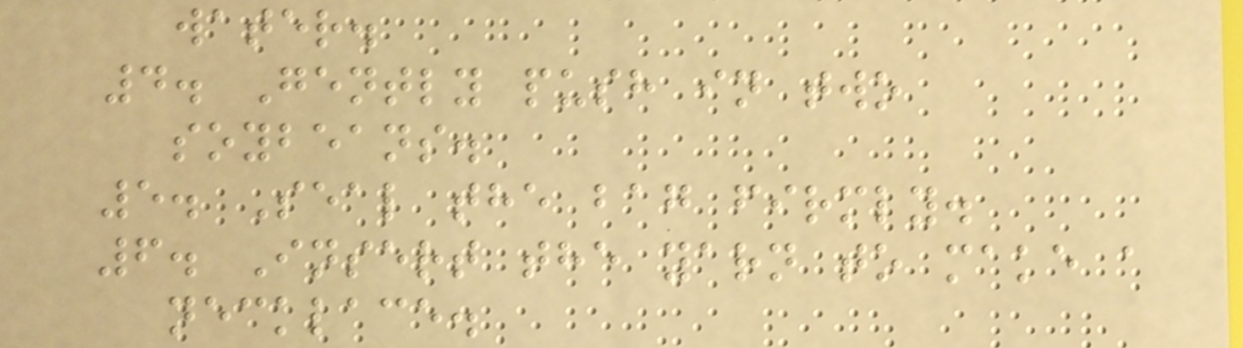water.
4. Gently push in two
soybeans.
5. Seal the bag firmly.
6. Insert the yarn to make a
necklace.
